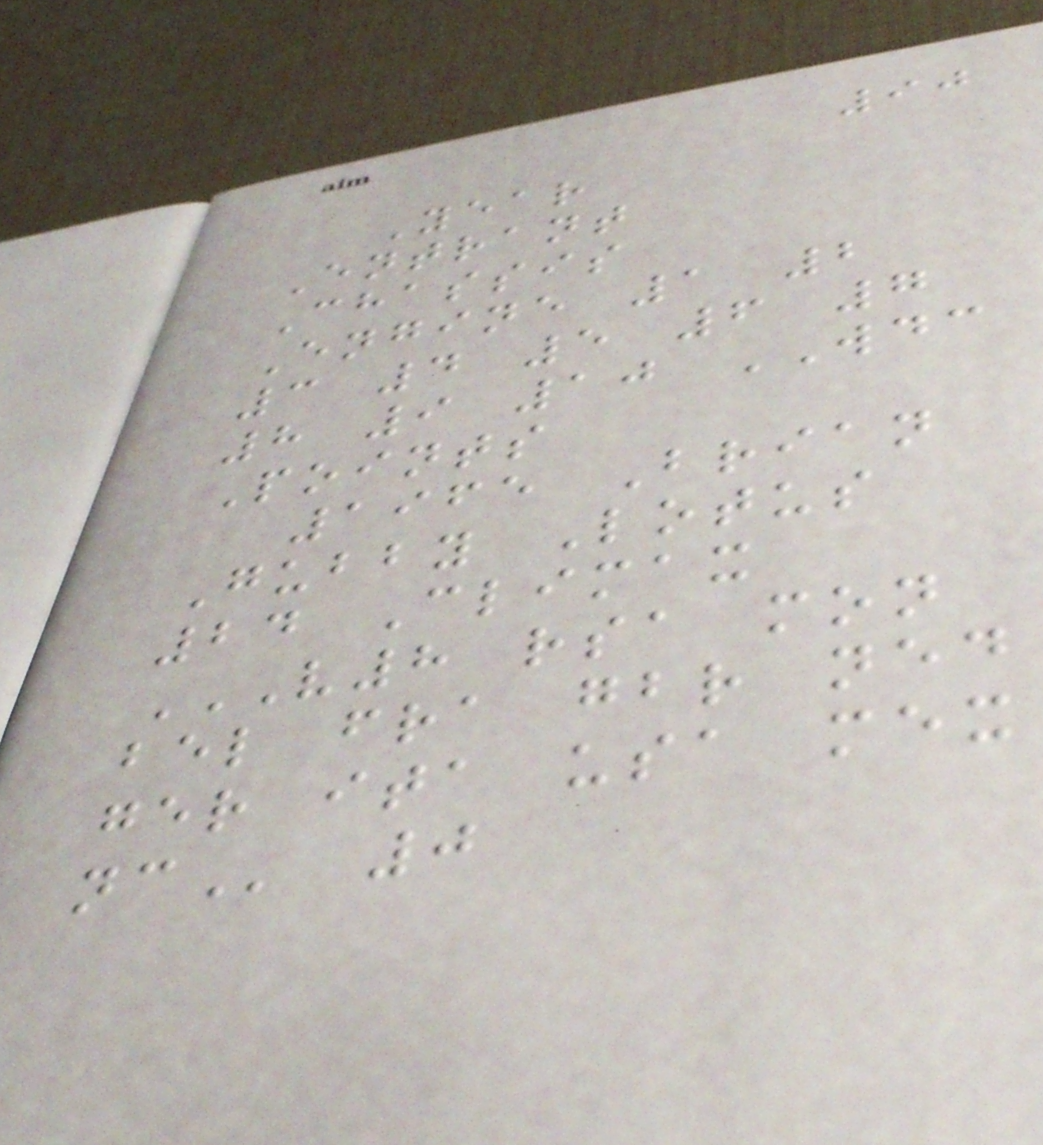90
Year
Entrant
Chassis
Engine 1 2
3 4 5 6 7
8 9 10 WDC
Points
1965 Brian
Gubby Lotus
24 Climax
V8 RSA MON
BEL FRA GBR NED
GER ITA USA MEX
NC 0
